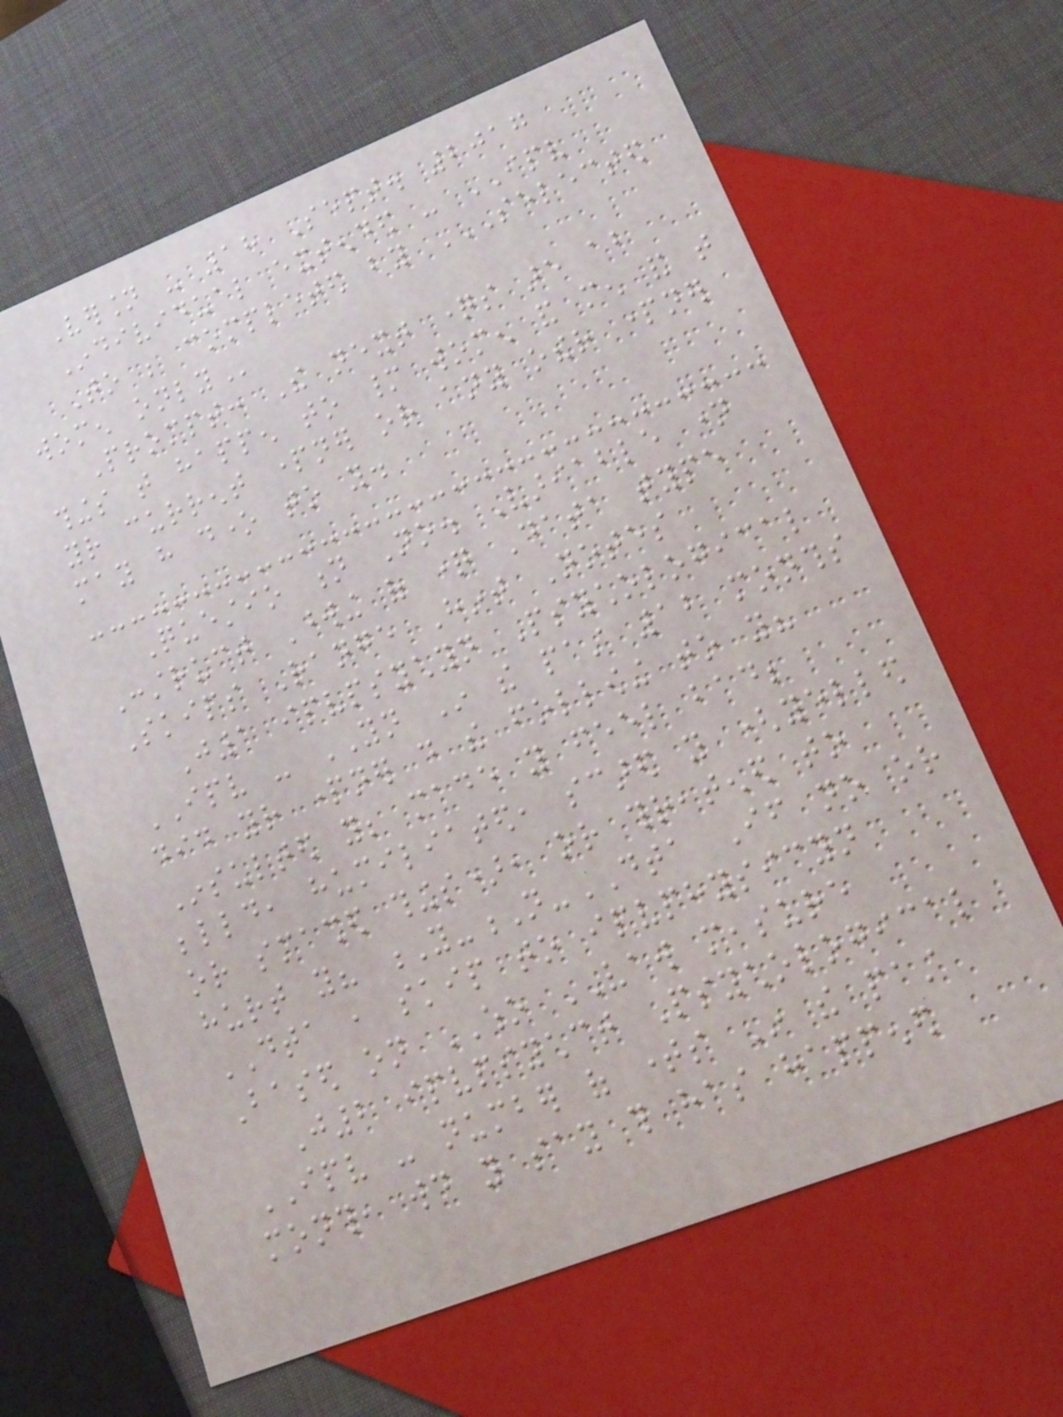Version - 18 Sept. 2017
Individual extended - IPV
To be completed by SELECTED
WOMEN ONLY
Prompt: The next questions are about
things that happen to many women and men and that
your current partner or any other partner
may have done to you.
Questio n No. Variable name
Construct Wording of question Data type
Skips Range Hint Notes
J1 ipvpsychyn Psychological
IPV - YN In the past 12 months
did your partner do the following to you?
Insulted you; made you feel bad;
belittled, humiliated, scared you (yelled
or smashed things), or threatened to
hurt you? Y-N-DTA If no or
DTA , skip to ipvphysicyn
Based on WHO VAW measure
J2 ipvpsychct Psychological
IPV - number of times In the past
month, would you say this has happened
